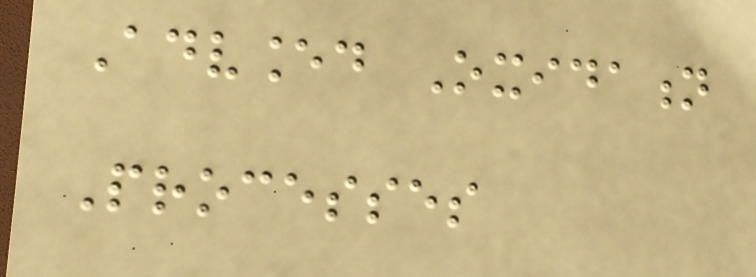Advanced Oxidation
Processes
